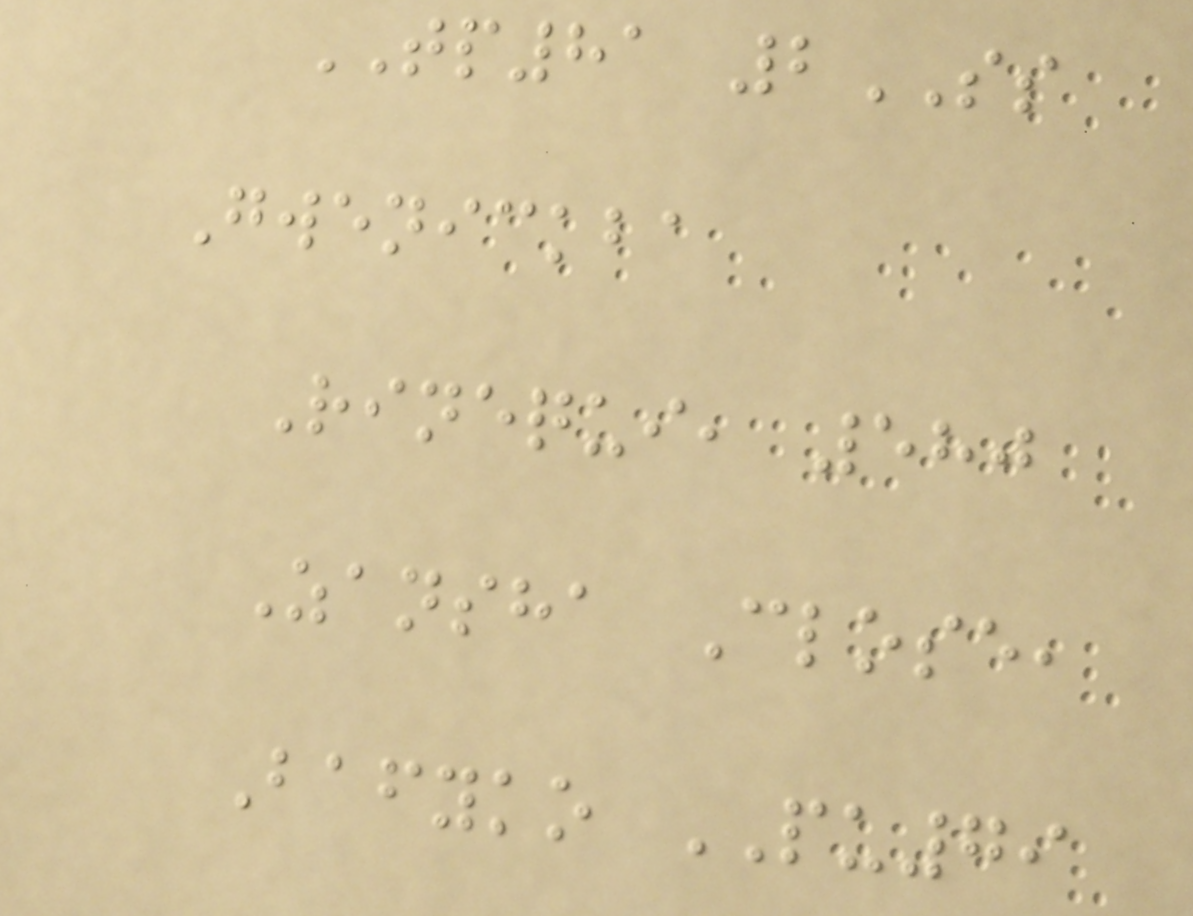TP81 2SS
Gwenickba
Rinequi, 580
Zansha Close,
Bafyko PU79
